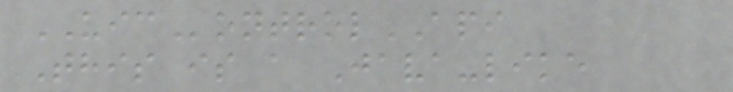UIControlAPI
This is a Java-like
